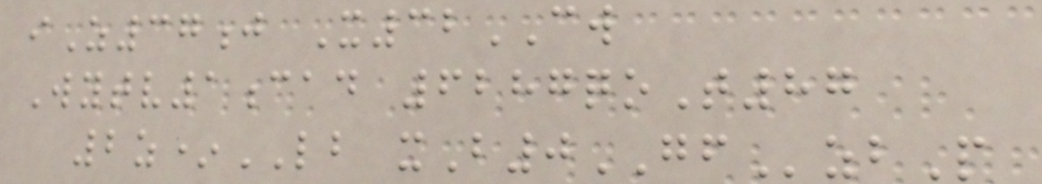iZ37j X32CW
Wytv1cad 6287qoT87
2z*LB xB0GFzbP
